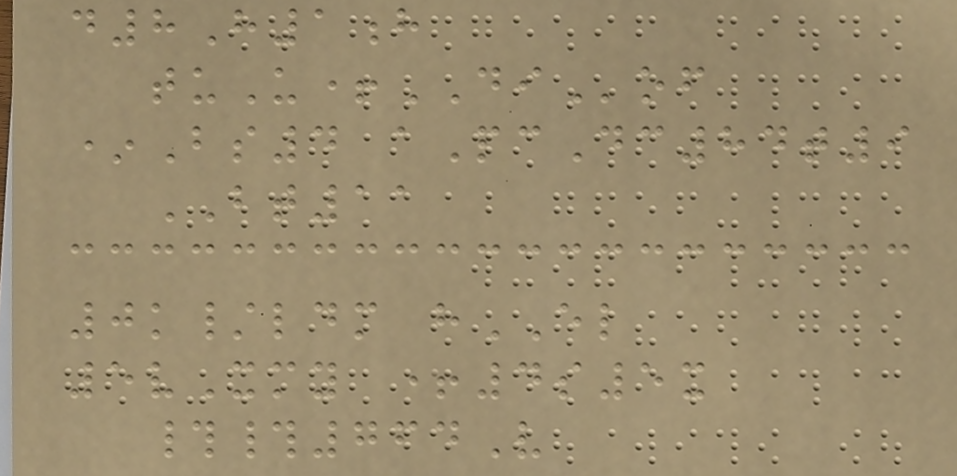d8H1h
tuU+DIof
*Bs4 aPcDc84t9
BT11
0k/ldm hEL
5vXmy +4s5x
##764V
